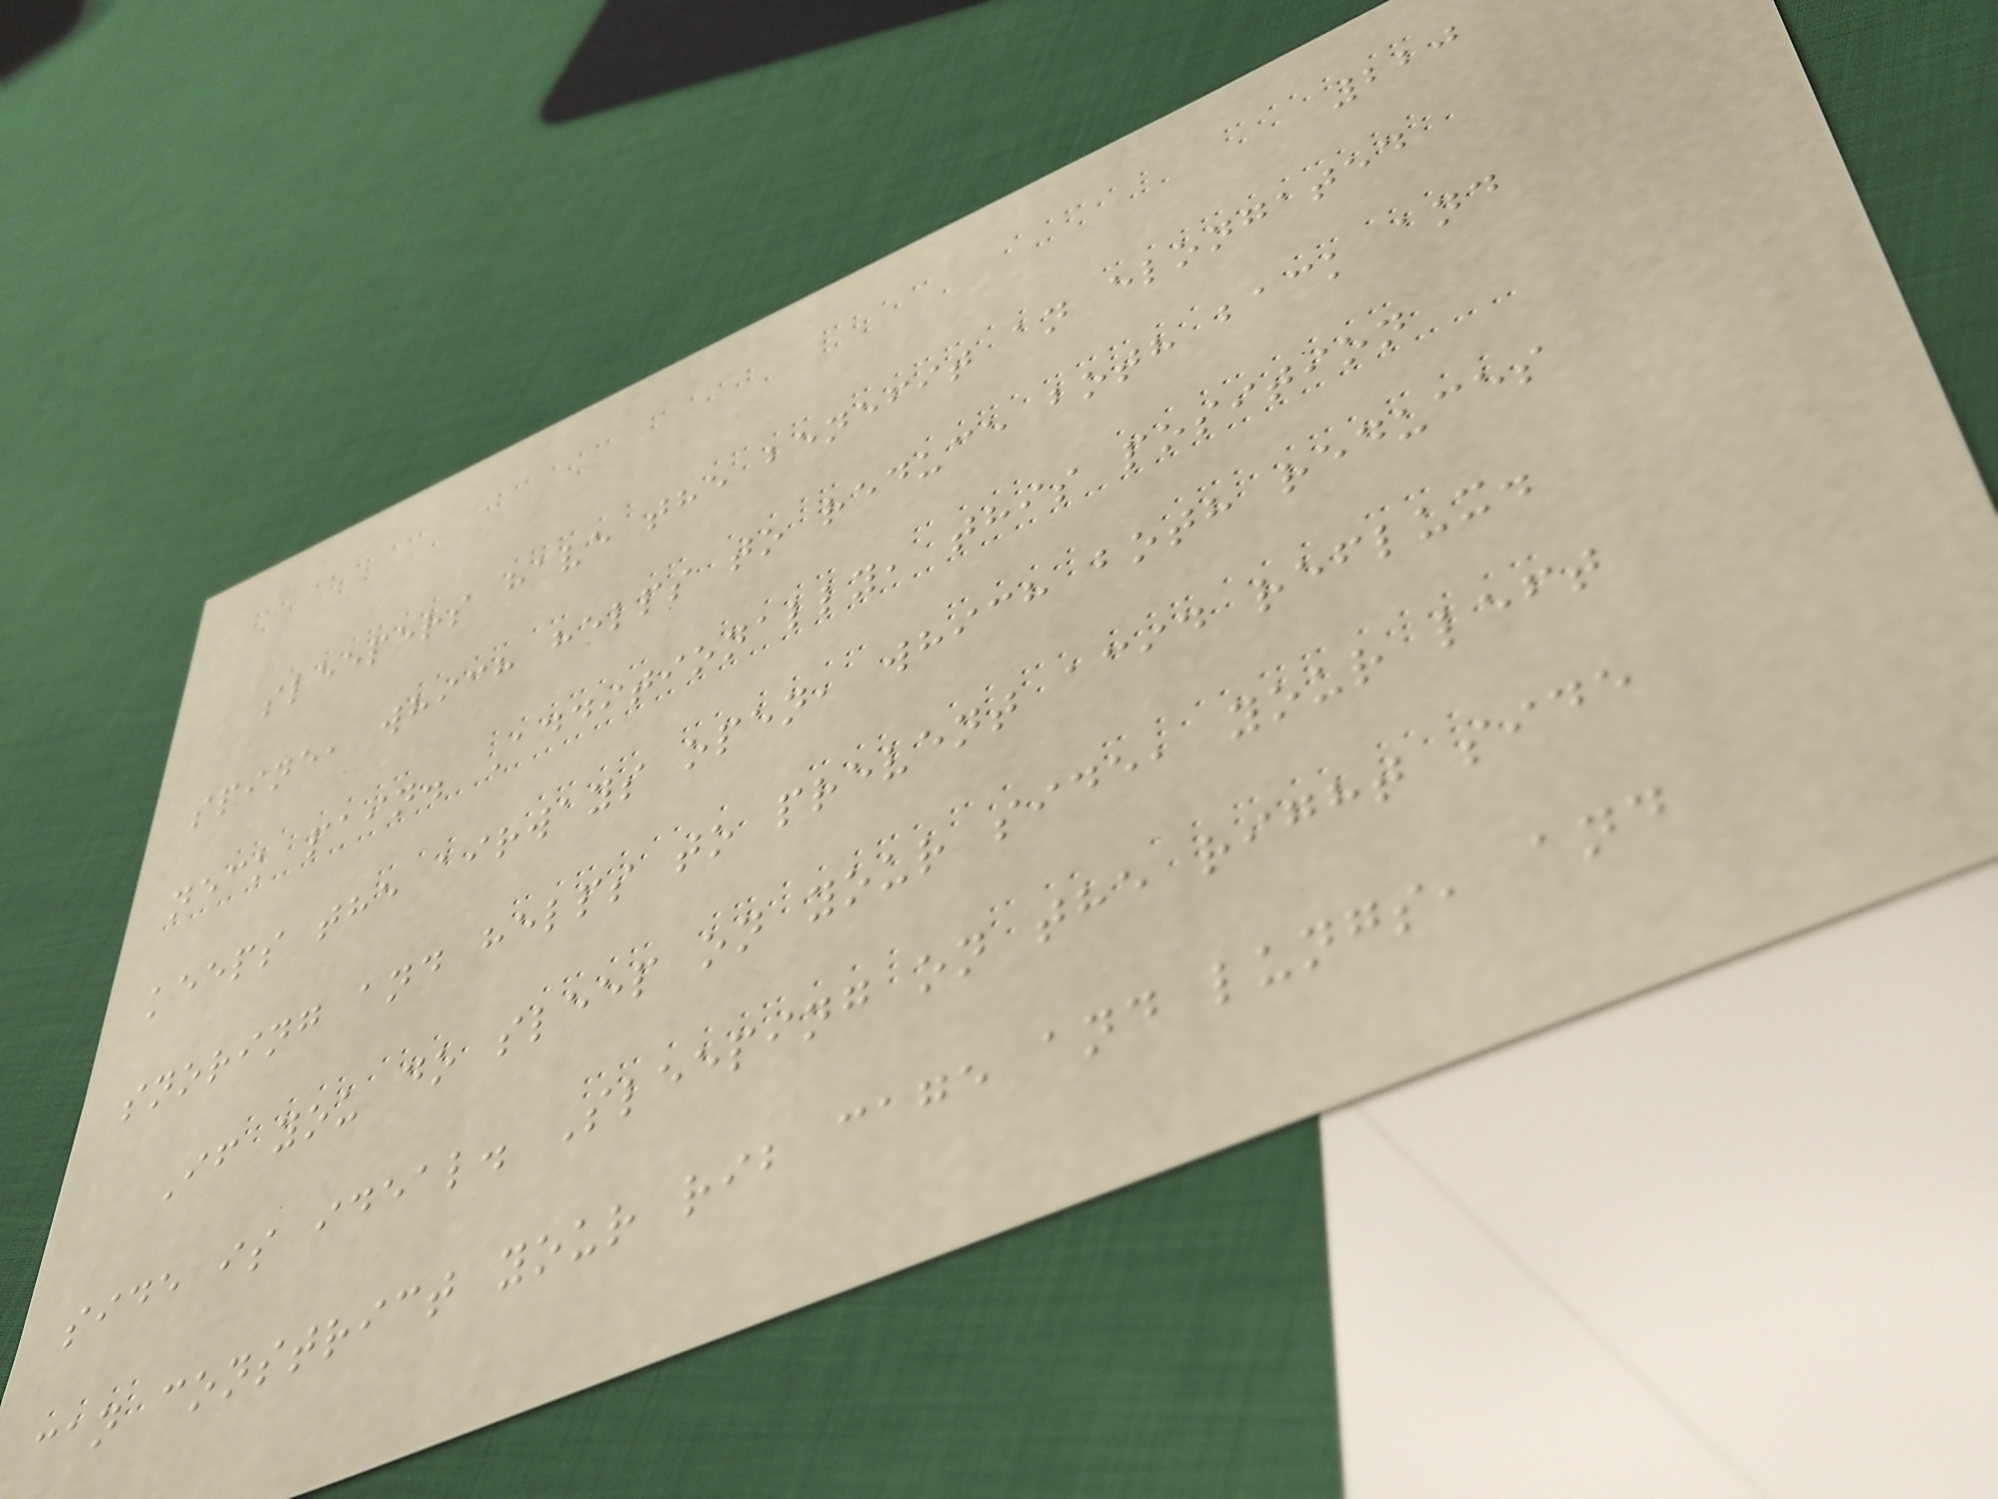220
sleepers have the benefit an elongated
spine, which helps to reduce both back and
neck pain. Additionally, this position
keeps the airways open, which both reduces
snoring and helps to prevent acid reflux.
If you do sleep on your side, your left
side is ideal. Sleeping on the right side
can constrict your rib cage and lungs, and
